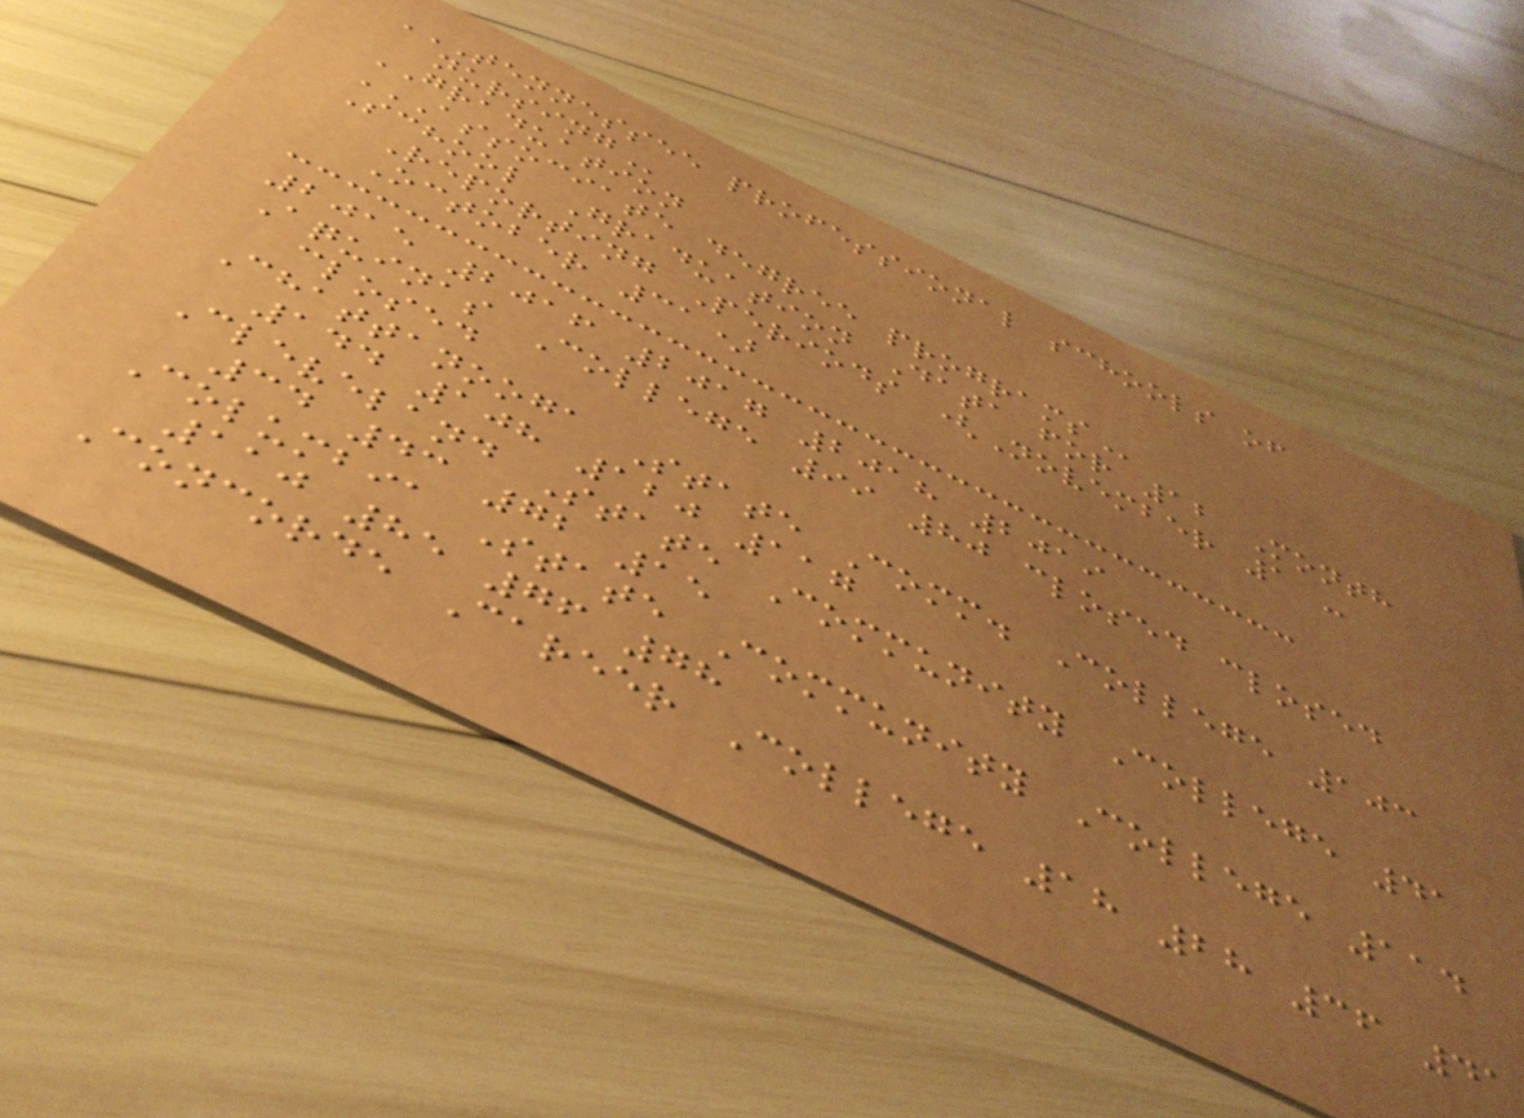TENNESSEE PROFESSIONAL SCHOOLS OF
NURSING
GRADUATION
ASSOCIATE DEGREE PROGRAMS
School Graduation Data for 12 Month
Reporting Periods (November 1 -
October 31)
2015 2016 2017 2018 2019
Aquinas College 99 80 closed closed
closed
Chattanooga State Comm. College 103
144 108 120 117
Cleveland State Community College 41
34 43 72 15
Columbia State Community College 114
110 85 76 78
Concorde Career College 18 28 36 41
